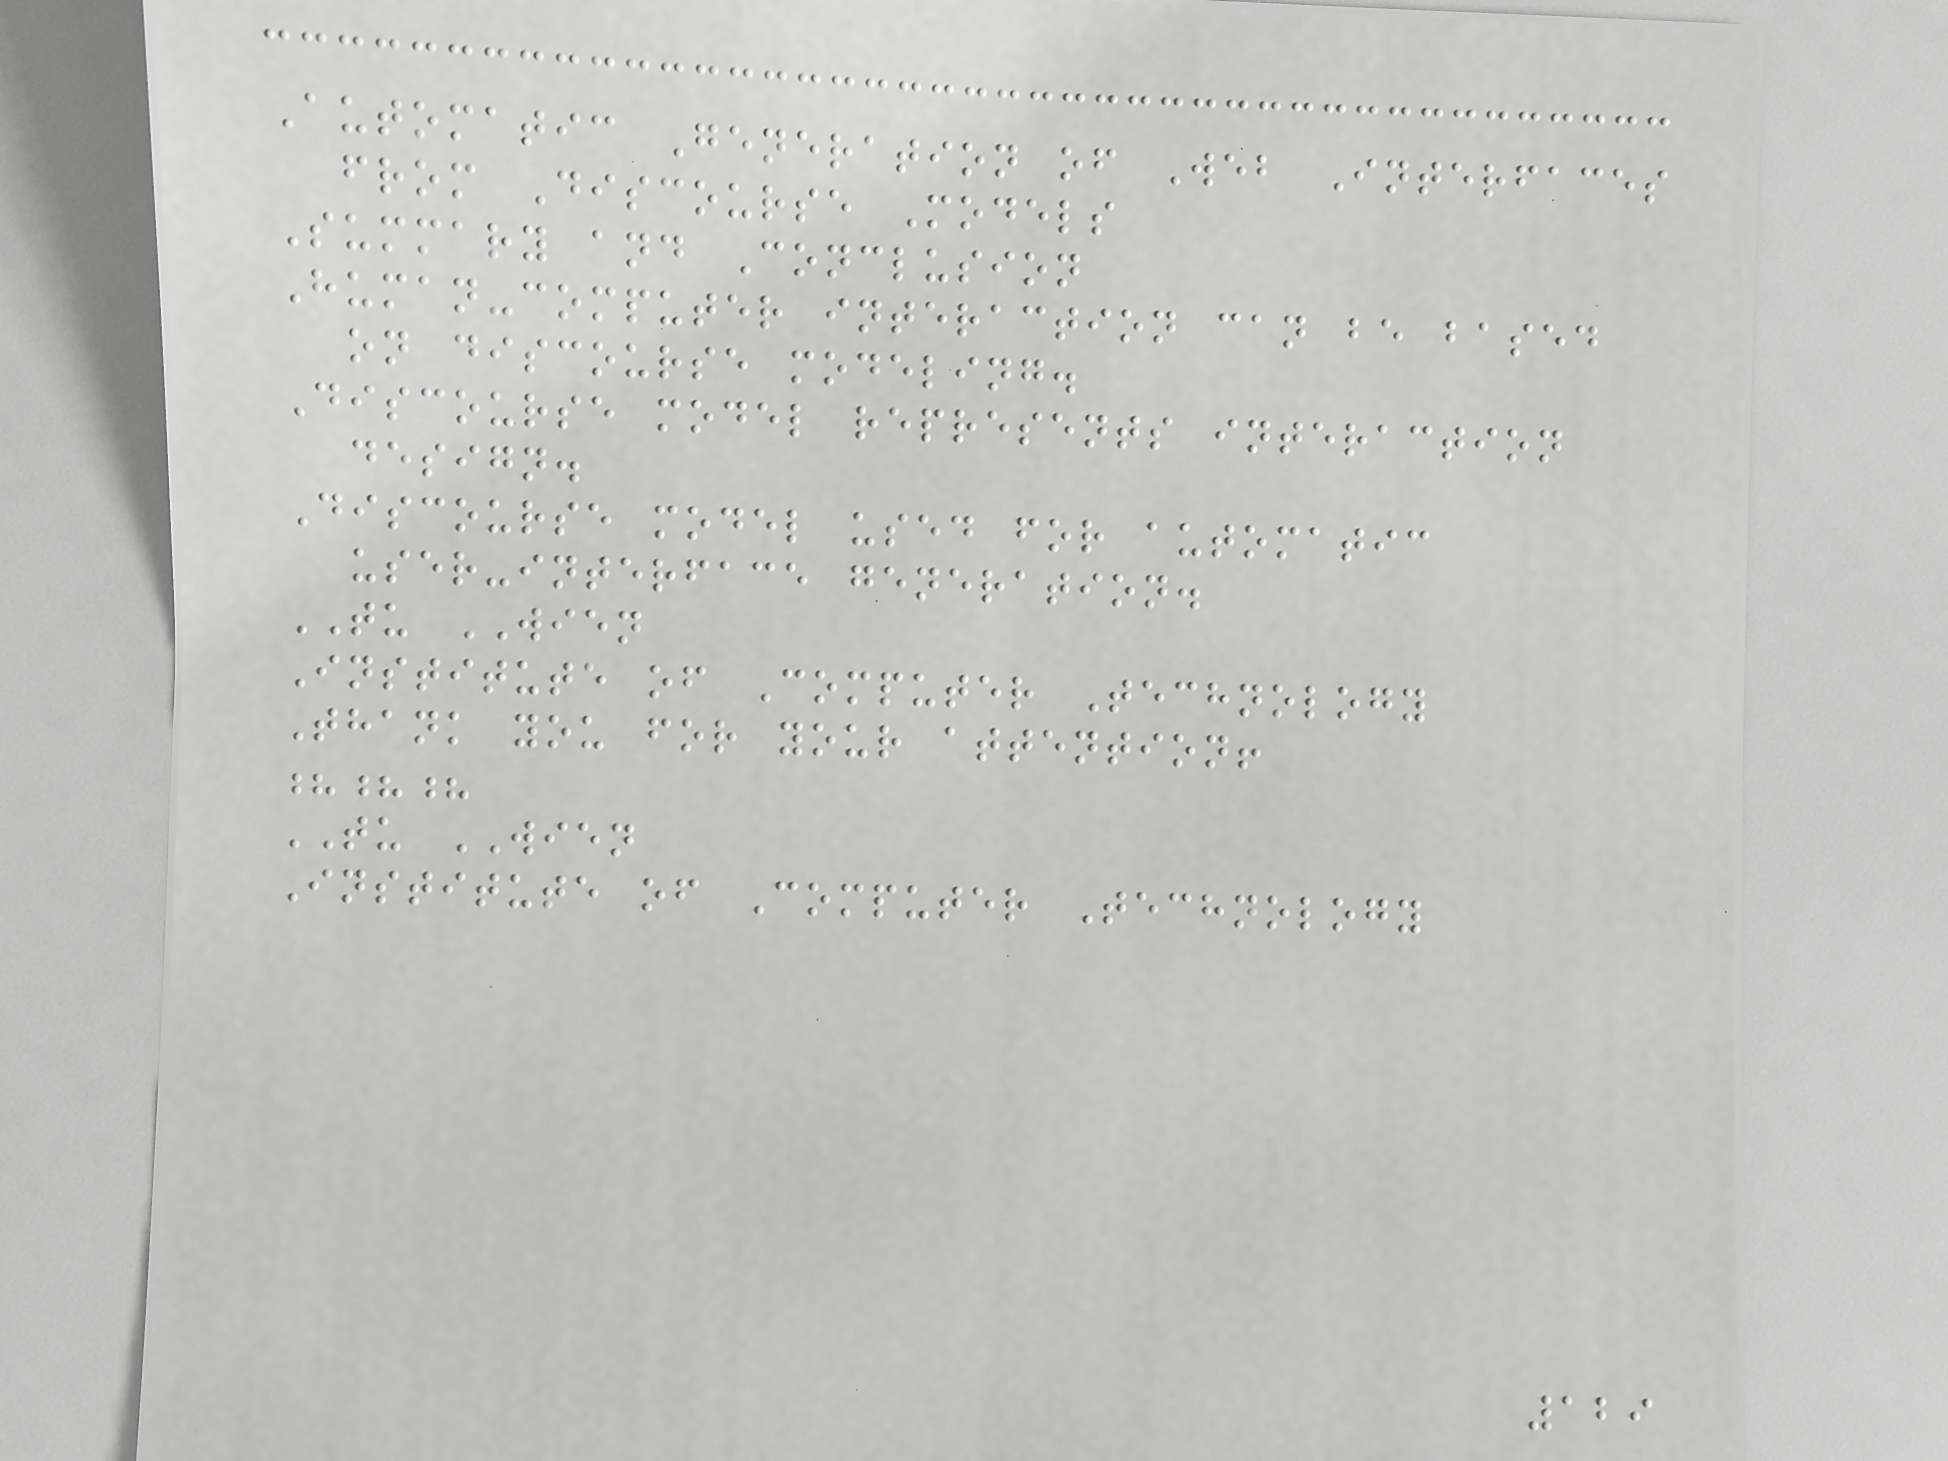Automatic Generation of Web Interfaces
from Discourse Models
Summary and Conclusion
Human-computer interaction can be based
on discourse modeling.
Discourse model represents interaction
design.
Discourse model used for automatic
user-interface generation.
TU WIEN
Institute of Computer Technology
Thank you for your attention!
???
TU WIEN
Institute of Computer Technology
129
